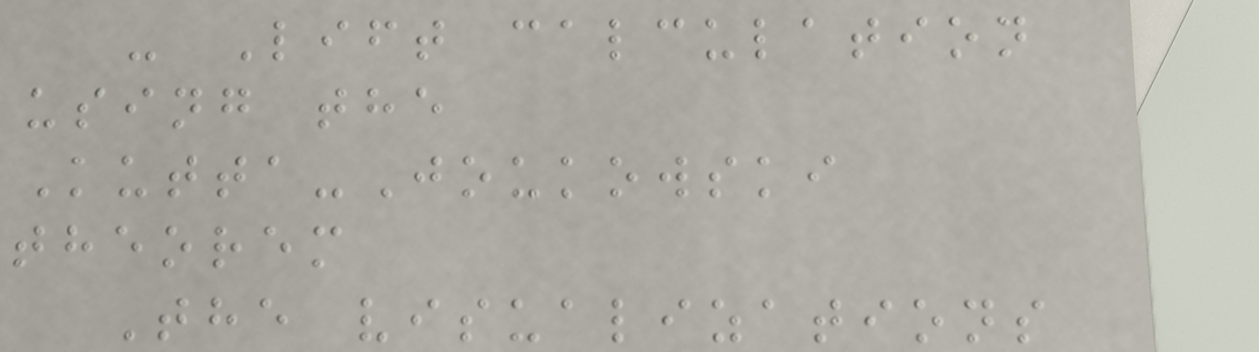- Lift calculation
using the
Kutta-Joukowski
theorem
The visualizations
